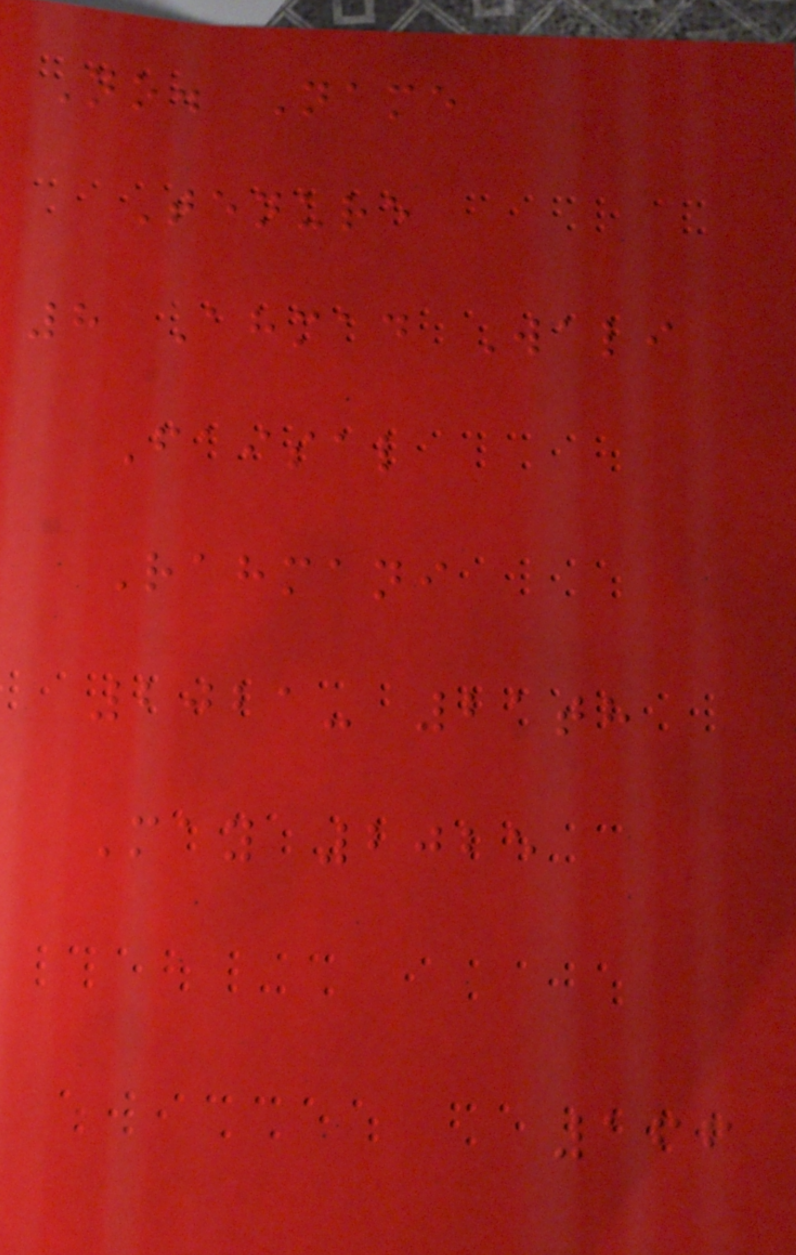No. Name
Tenure
8 Ahmad Wali
Faisal
Rahmani
2021- 21th
May 2025
166
